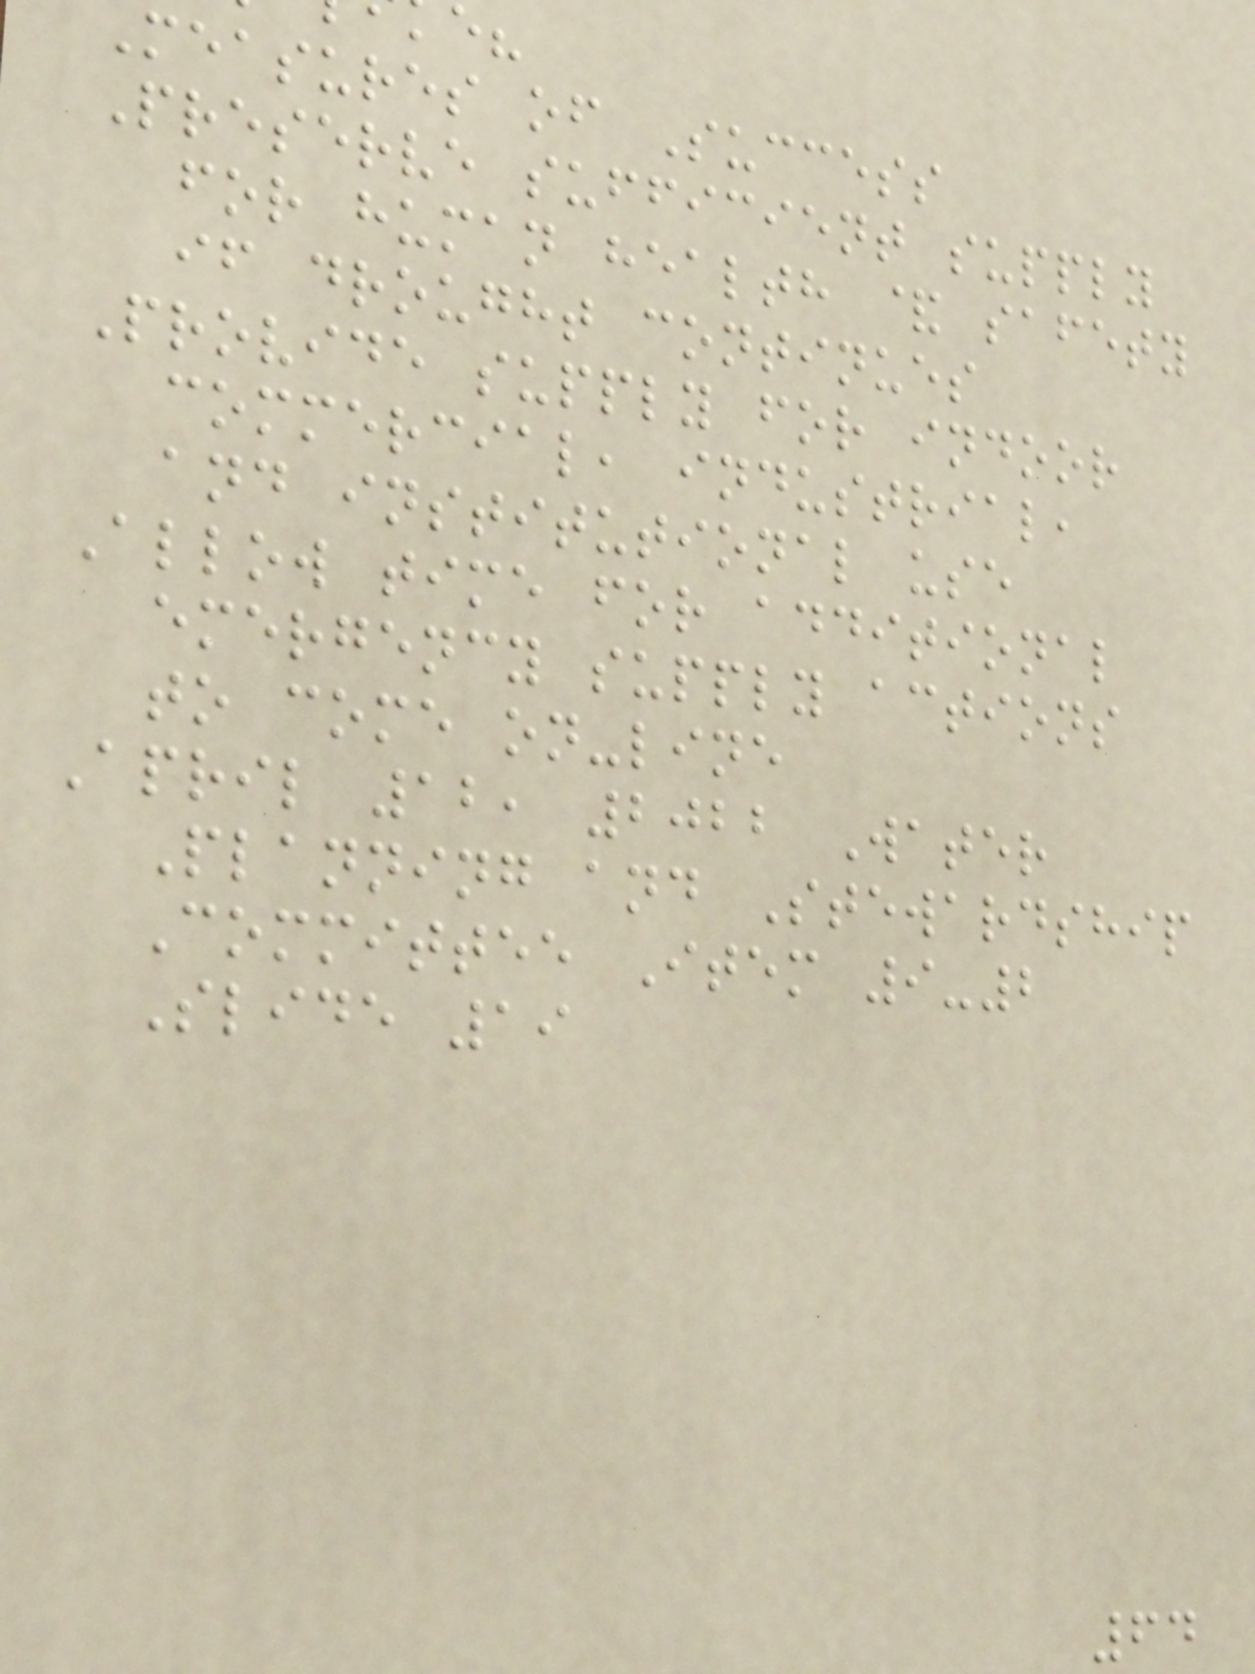Measures of Success
Preserve sufficient supply
for human health & safety
if drought continues
Provide supply for indoor
commercial, industrial,
and institutional use
Allow time for additional
emergency supply actions
to come on-line
April 12, 2022 Water
Planning and Stewardship
Committee Item 9-2
Slide 19
64
